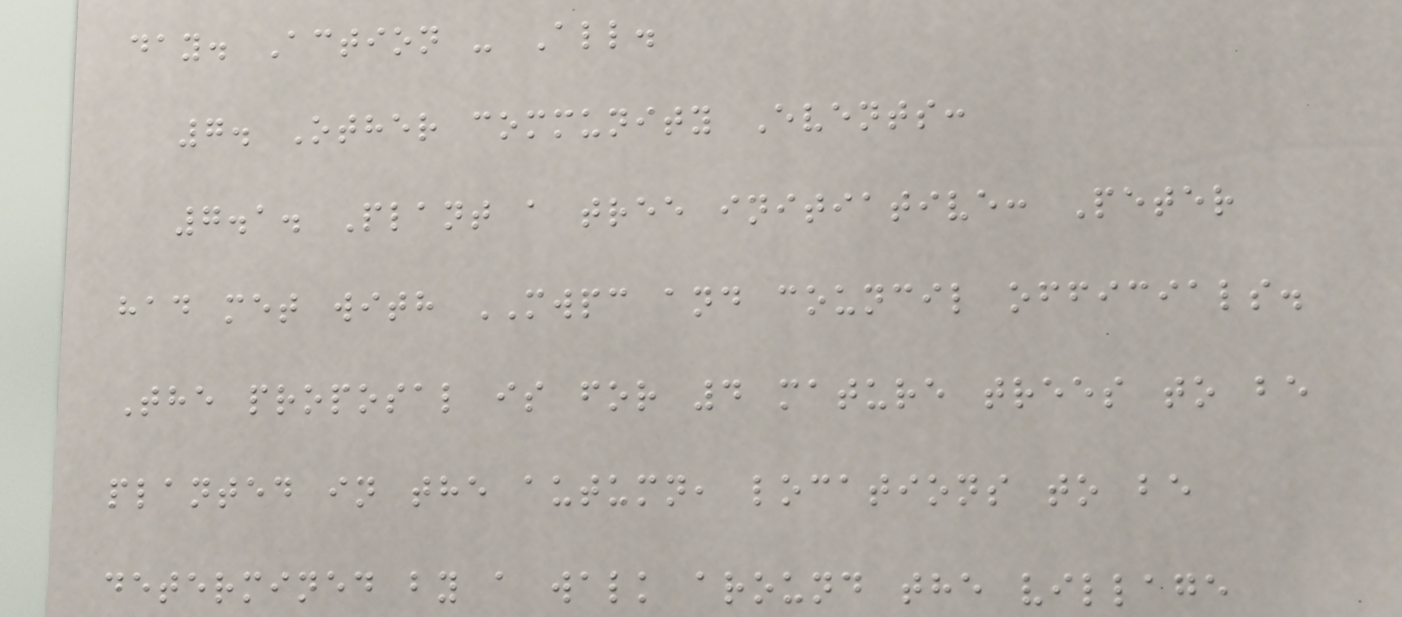day. Action - All.
7. Other community Events:
7.1. Plant a tree initiative: Peter
had met with MWPC and council officials.
The proposal is for 4 mature trees to be
planted in the autumn, locations to be
determined by a walk around the village
